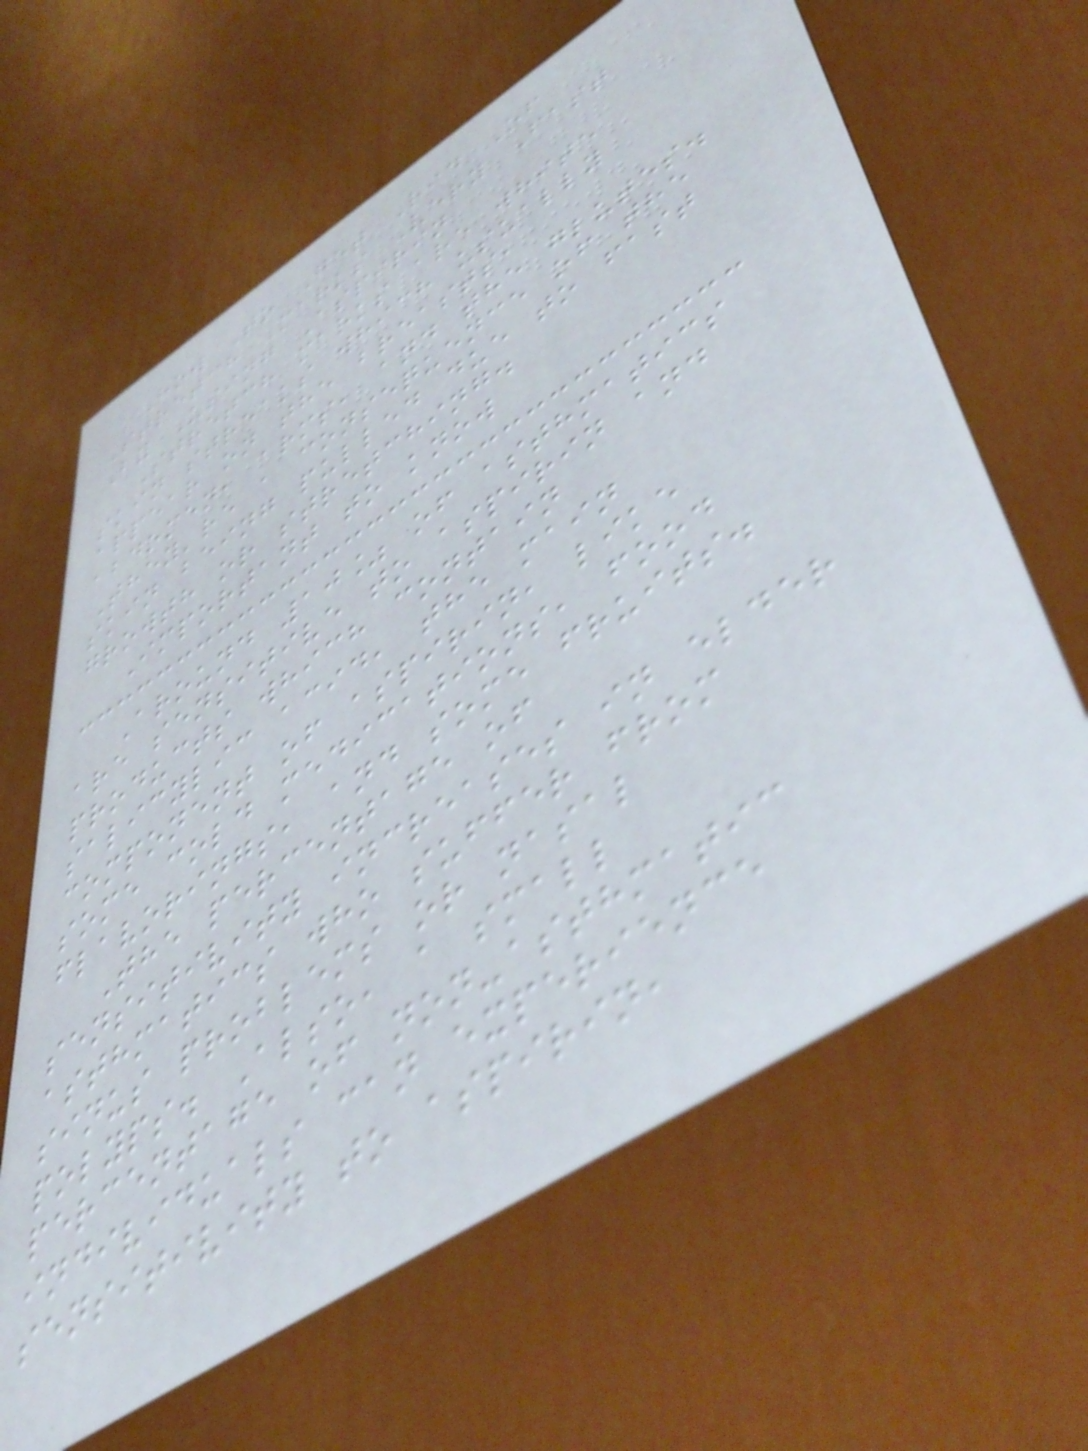How To Get Rid Of
Stretch Marks Very Fast
By Using Aspirin
Stretch marks are white
skin streaks which usually
appear on the breasts,
abdomen, arms, and the glutes.
They're a consequence of the
skin being pulled due to fast
growth or stretching.
Important to know
Around 10% of asthmatics
are sensitive to aspirin and
products which contain
salicylic acid, the main
component of aspirin, like
some cold medications, food
flavorings, and some fruits.
The percentage of
sensitivity increases in elder
asthmatics who suffer from
sinus problems or nasal
polyps. Also, a small
percentage of non-asthmatic
individuals can experience
sensitivity to aspirin,
